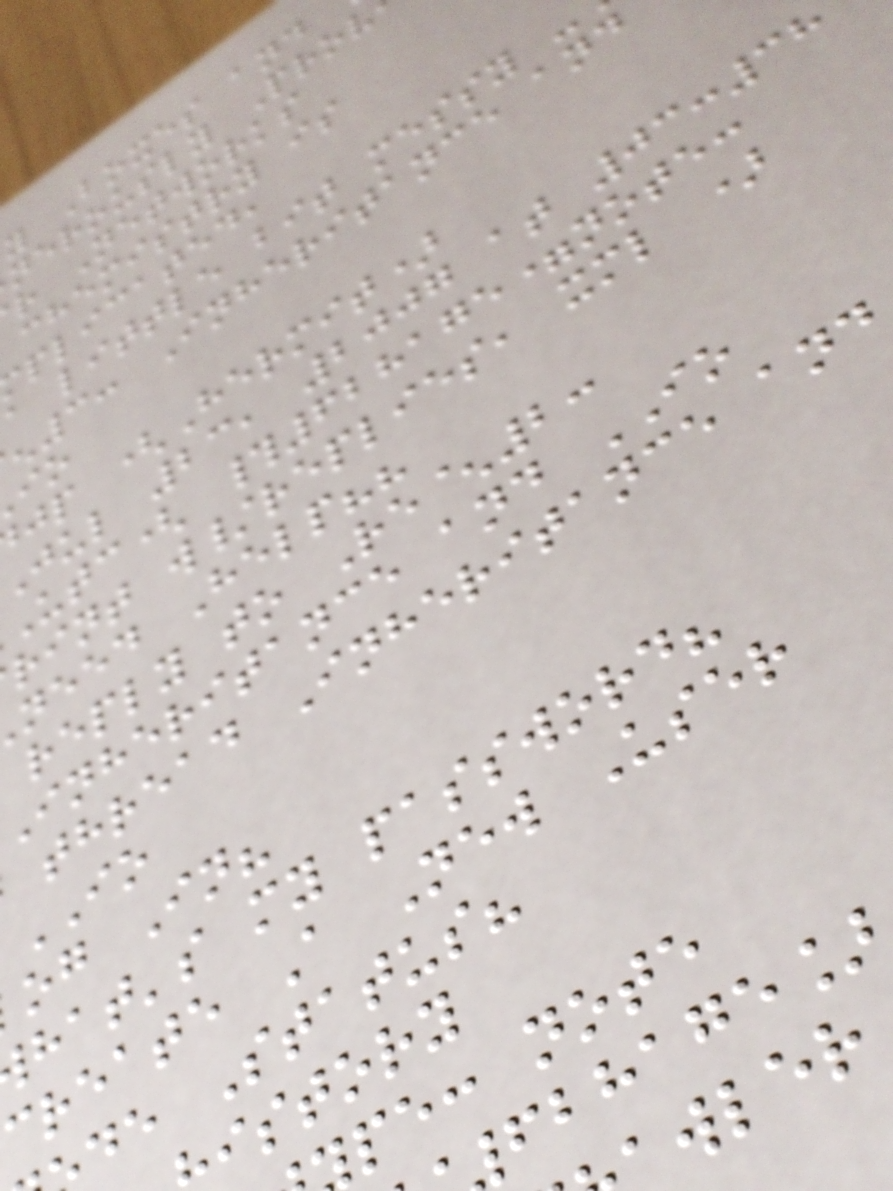y Boxes and
nerously Prov
r Networks
chemistry is
plicated,
a little bit messy -
3: Inheritance and
jp (Hermit)
jul 23, 2007 at 03:38
utc( #628175=note:
rint w/replies, xml )
need Help??
reply to Re^2:
Inheritance and IO
thread Inheritance and
IO
og In?
hat's my password?
create A New User
de Status?
istory
pe: note
fbhage]
